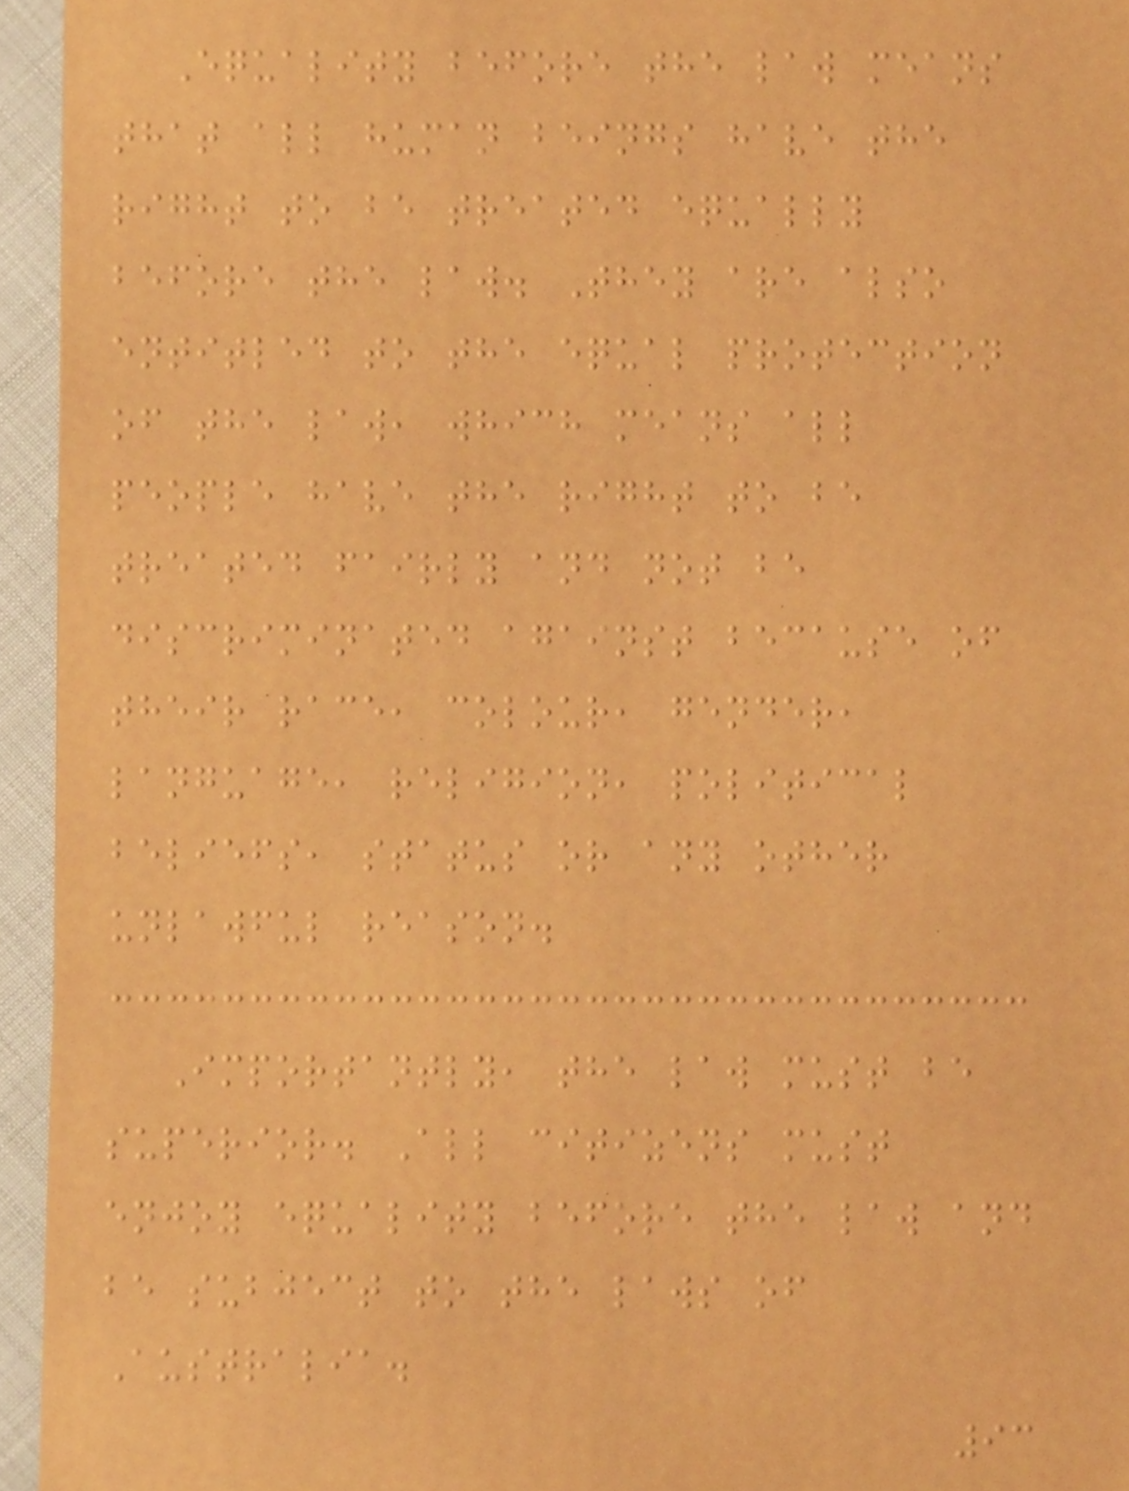Equality before the law means
that all human beings have the
right to be treated equally
before the law. They are also
entitled to the equal protection
of the law, which means all
people have the right to be
treated fairly and not be
discriminated against because of
their race, colour, gender,
language, religion, political
beliefs, status or any other
unlawful reason.
Importantly, the law must be
superior. All citizens must
enjoy equality before the law and
be subject to the laws of
Australia.
93
